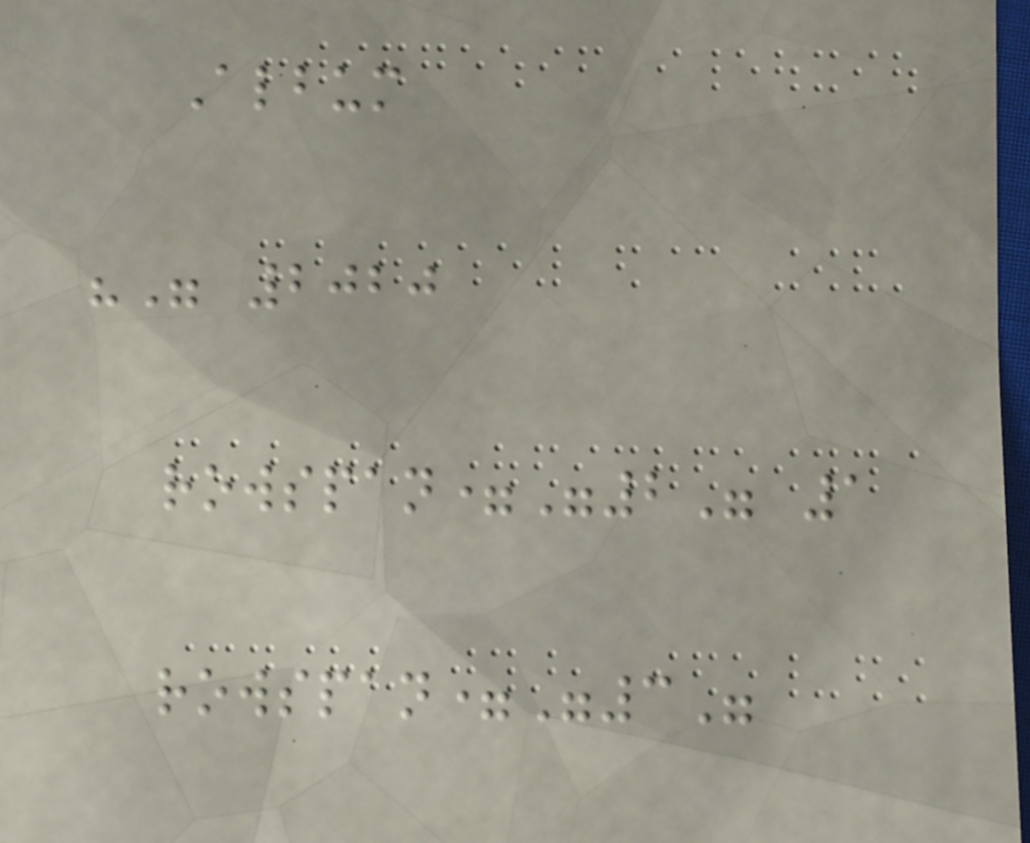Album
"" 2020
rowspan="2" 1
rowspan="3"
